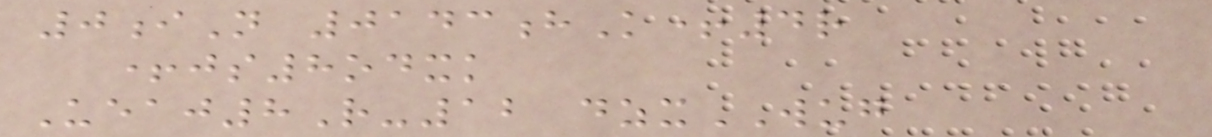0iN 0143hK+4r
+js8odxk
Ueaj8R-12 dzxWUG
